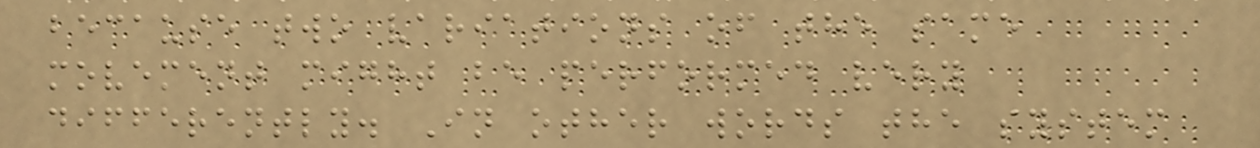because two variations of the same
movement might be performed very
differently. In other words the system
